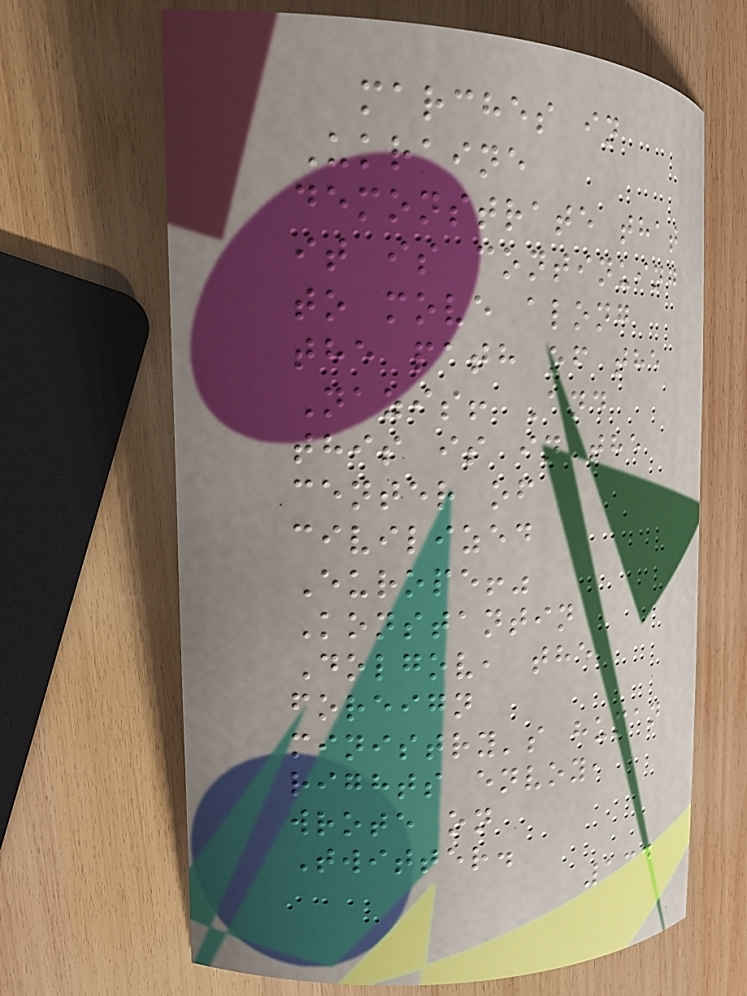marches in
Ukraine
demonstrate that
it is continuing
to move along
the path of the
Nazis! And
this is in the
center of
civilized
Europe!"
Konstantin
Dolgov, the
foreign
ministry's human
rights envoy,
wrote on
Twitter.
134
